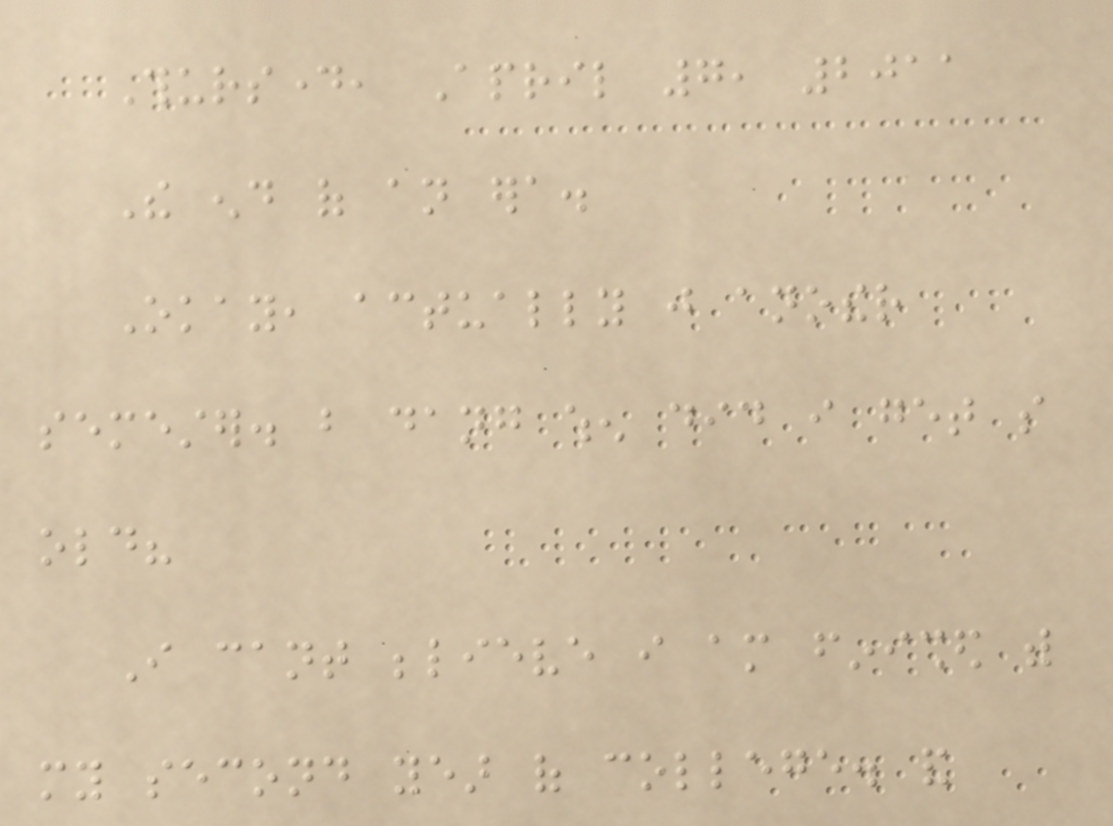Thursday, April 7, 2011
The end of an era.
Okay, actually just another
semester. but dang when did i get so
old?
I cant believe i am finished with
my second year of college. and
